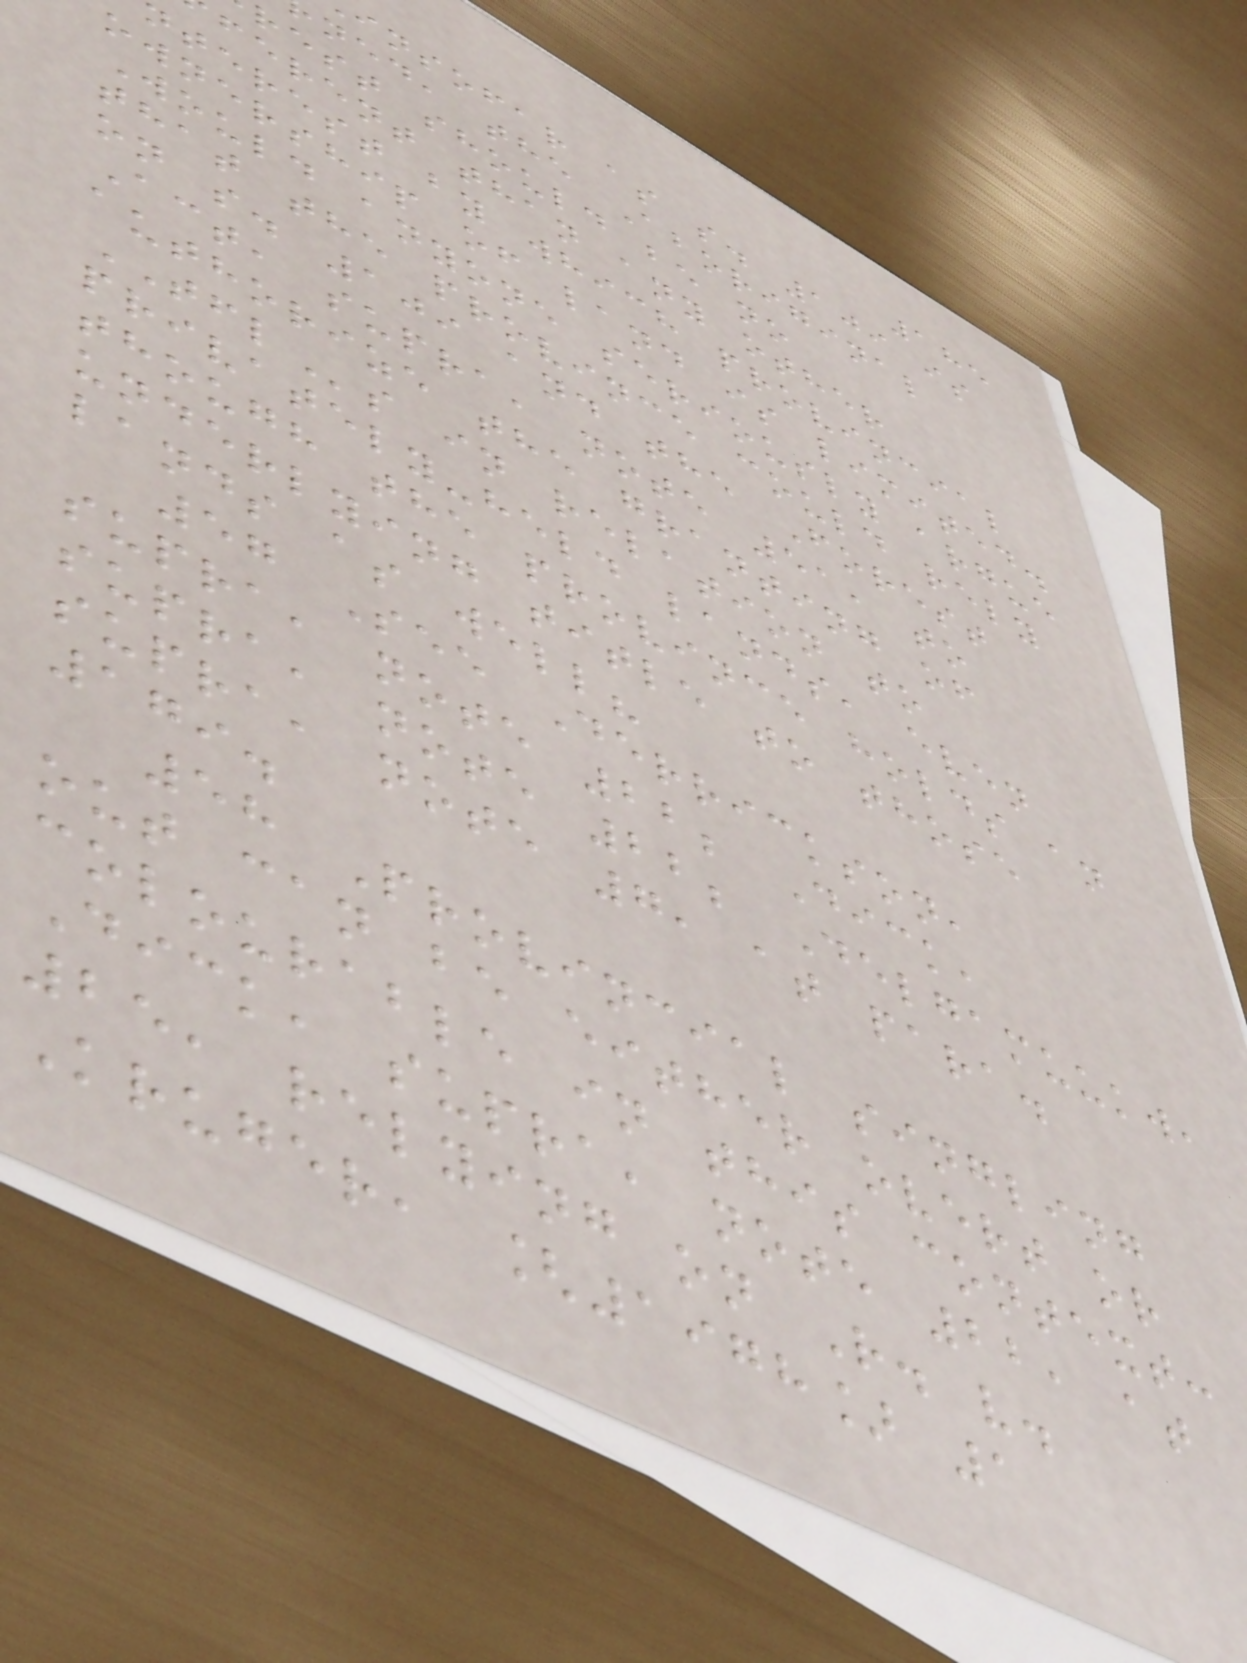185
insofar as s. 109 is
ned, the Aboriginal
rest should be no
ferent than any other
terest by which provincial
ownership of land is limited.
Would anyone seriously argue
that the province could rely
on s. 109 and the Forest
Act, supra, note 51, to
authorize the granting of
TFLs in relation to
privately-held lands, even
though the province holds an
underlying title to those
lands as well?
57 See Derrickson,
supra, note 22; Dick,
supra, note 22; Delgamuukw,
supra, note 7, at para.
179.
58 Provincial singling
out can be either overt or
colourable in this context:
Dick, supra, note 22, at
25, relying on R. v.
Kruger, [1978] 1
